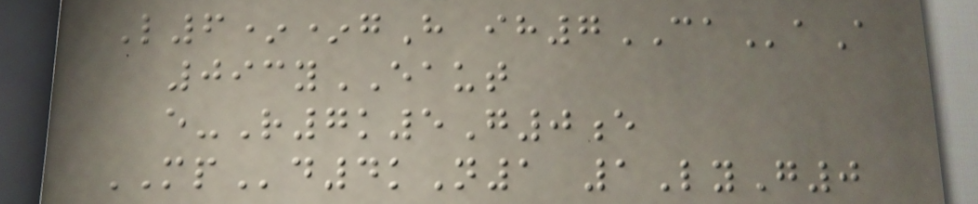L6**gH ih7CAaA
093yEAUT
e-R7k5G0e
MPd4kN1 1LyG0
